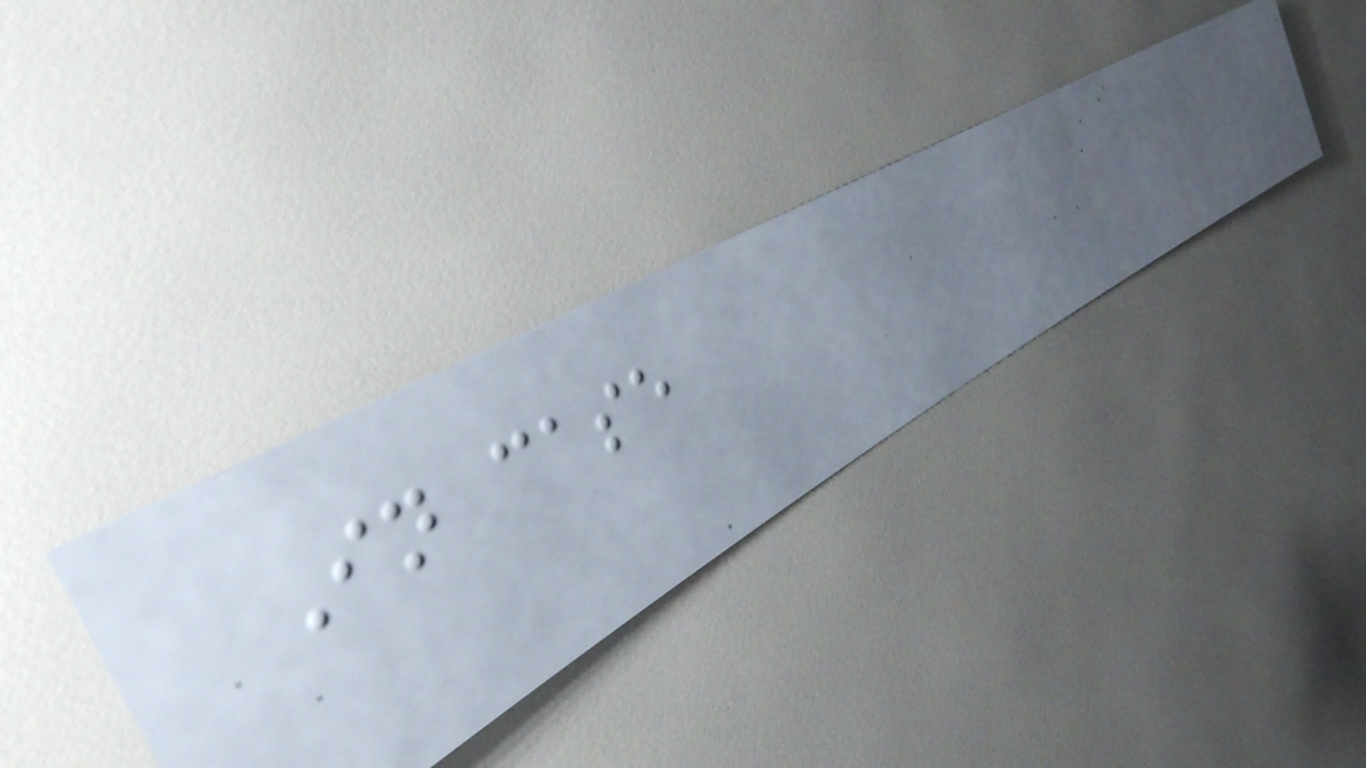In case
